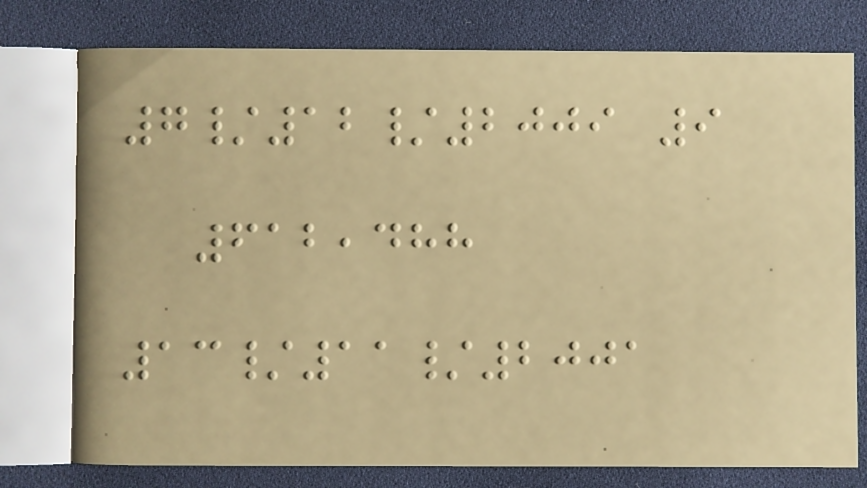7/12/2009 9
612,488
13/11/2001
